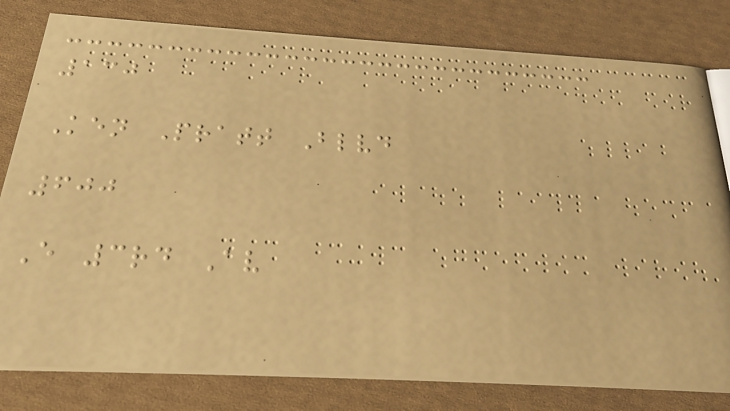130
Ken Pratt Blvd
600
E 3rd Av
